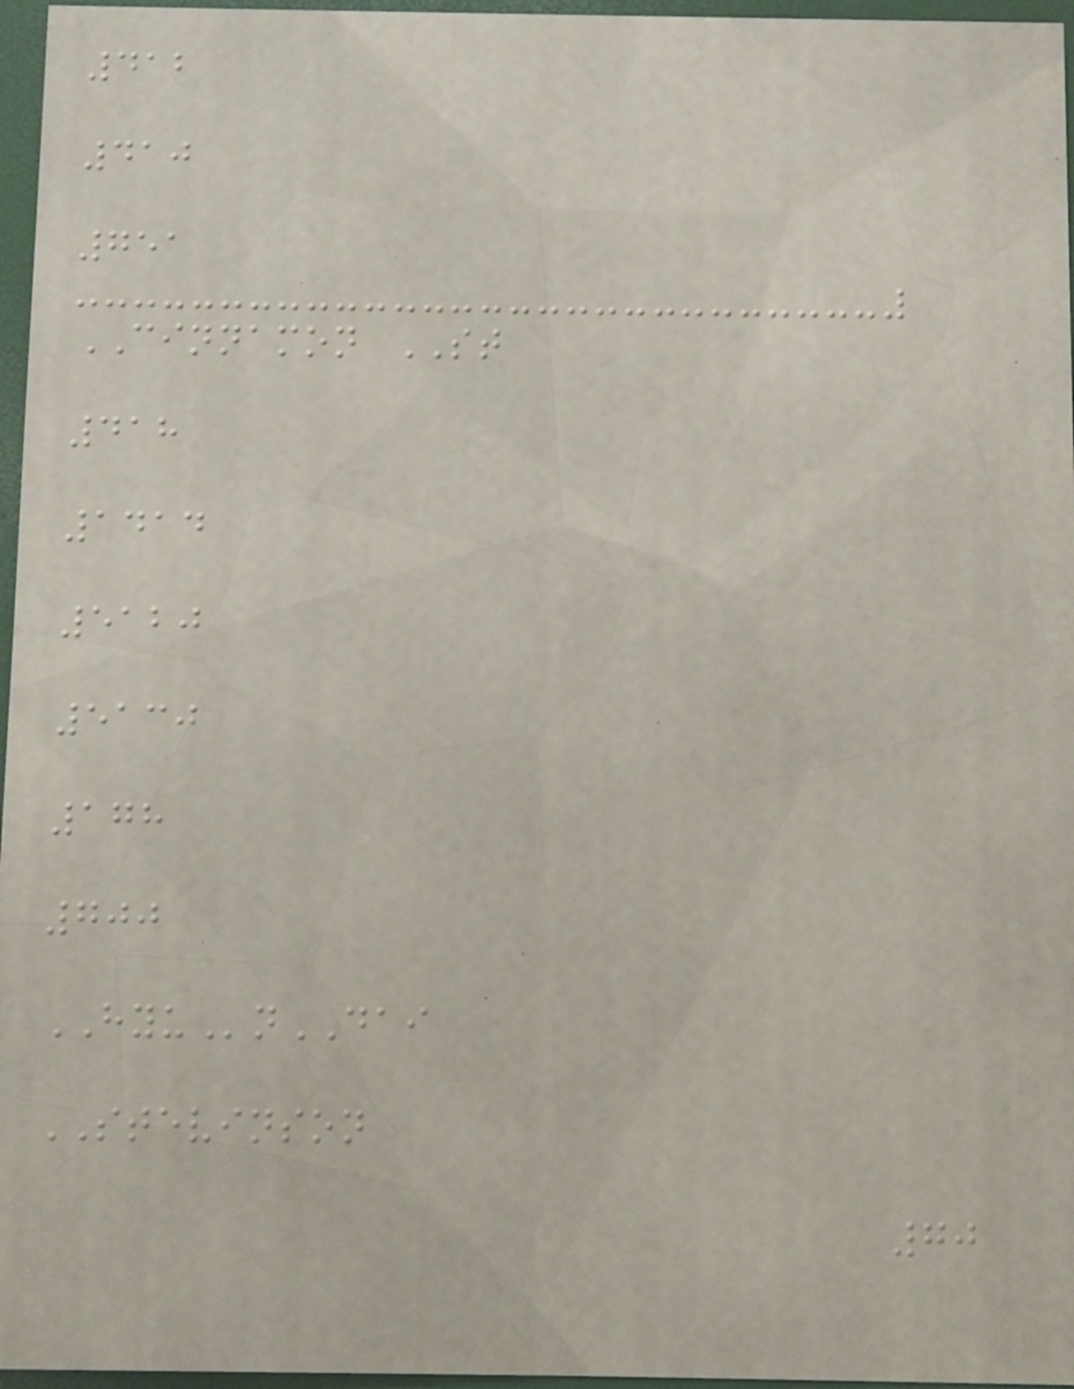412
410
751
CINNAMON ST
418
1414
5120
5130
178
700
HYUnDAI
STEVINSON
70
